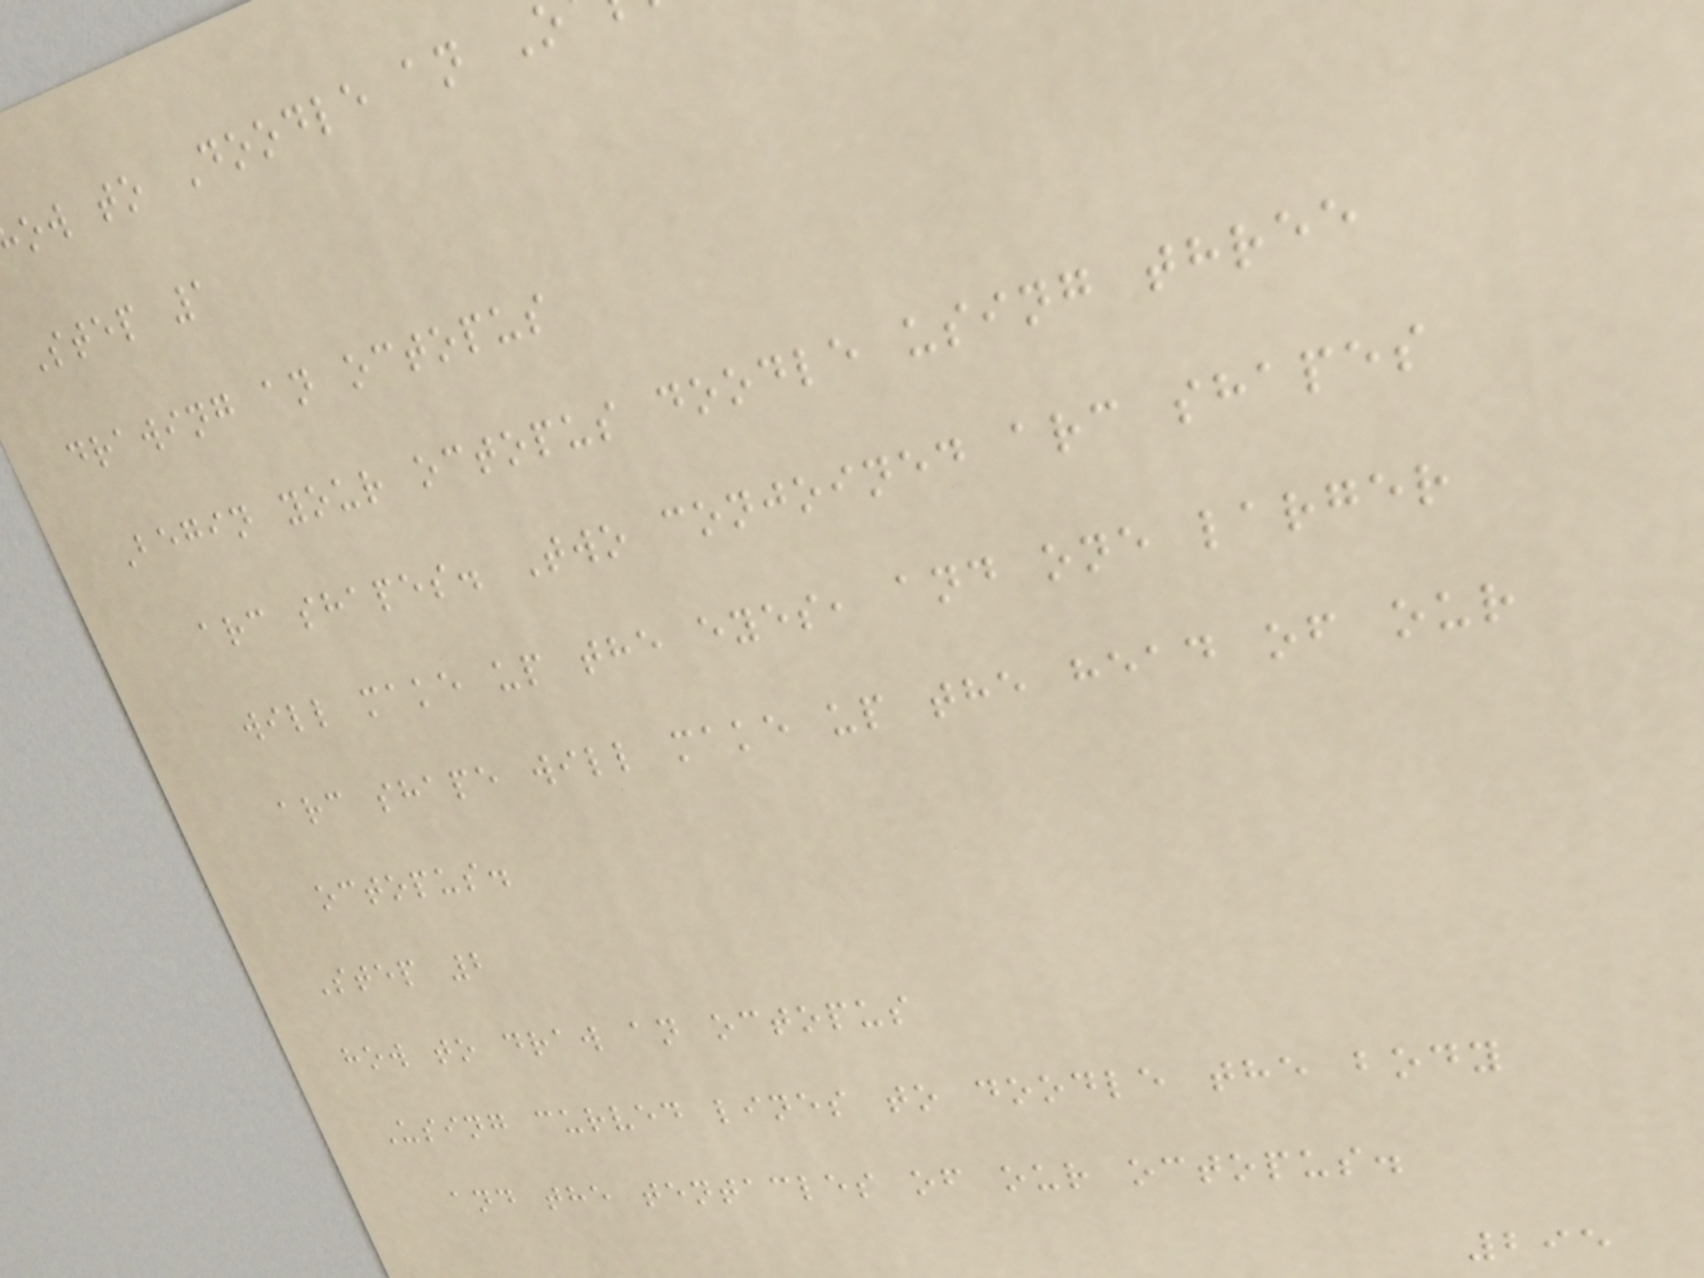ow to Doodle an
Step 1
drawing an octopus
Begin your octopus doodle using three
arc shapes. Two conjoined arc shapes
will make up the eyes, and one larger
arc shape will make up the head of our
octopus.
Step 2
how to draw an octopus
Using curved lines to doodle the body
and the tentacles of our octopus.
295
